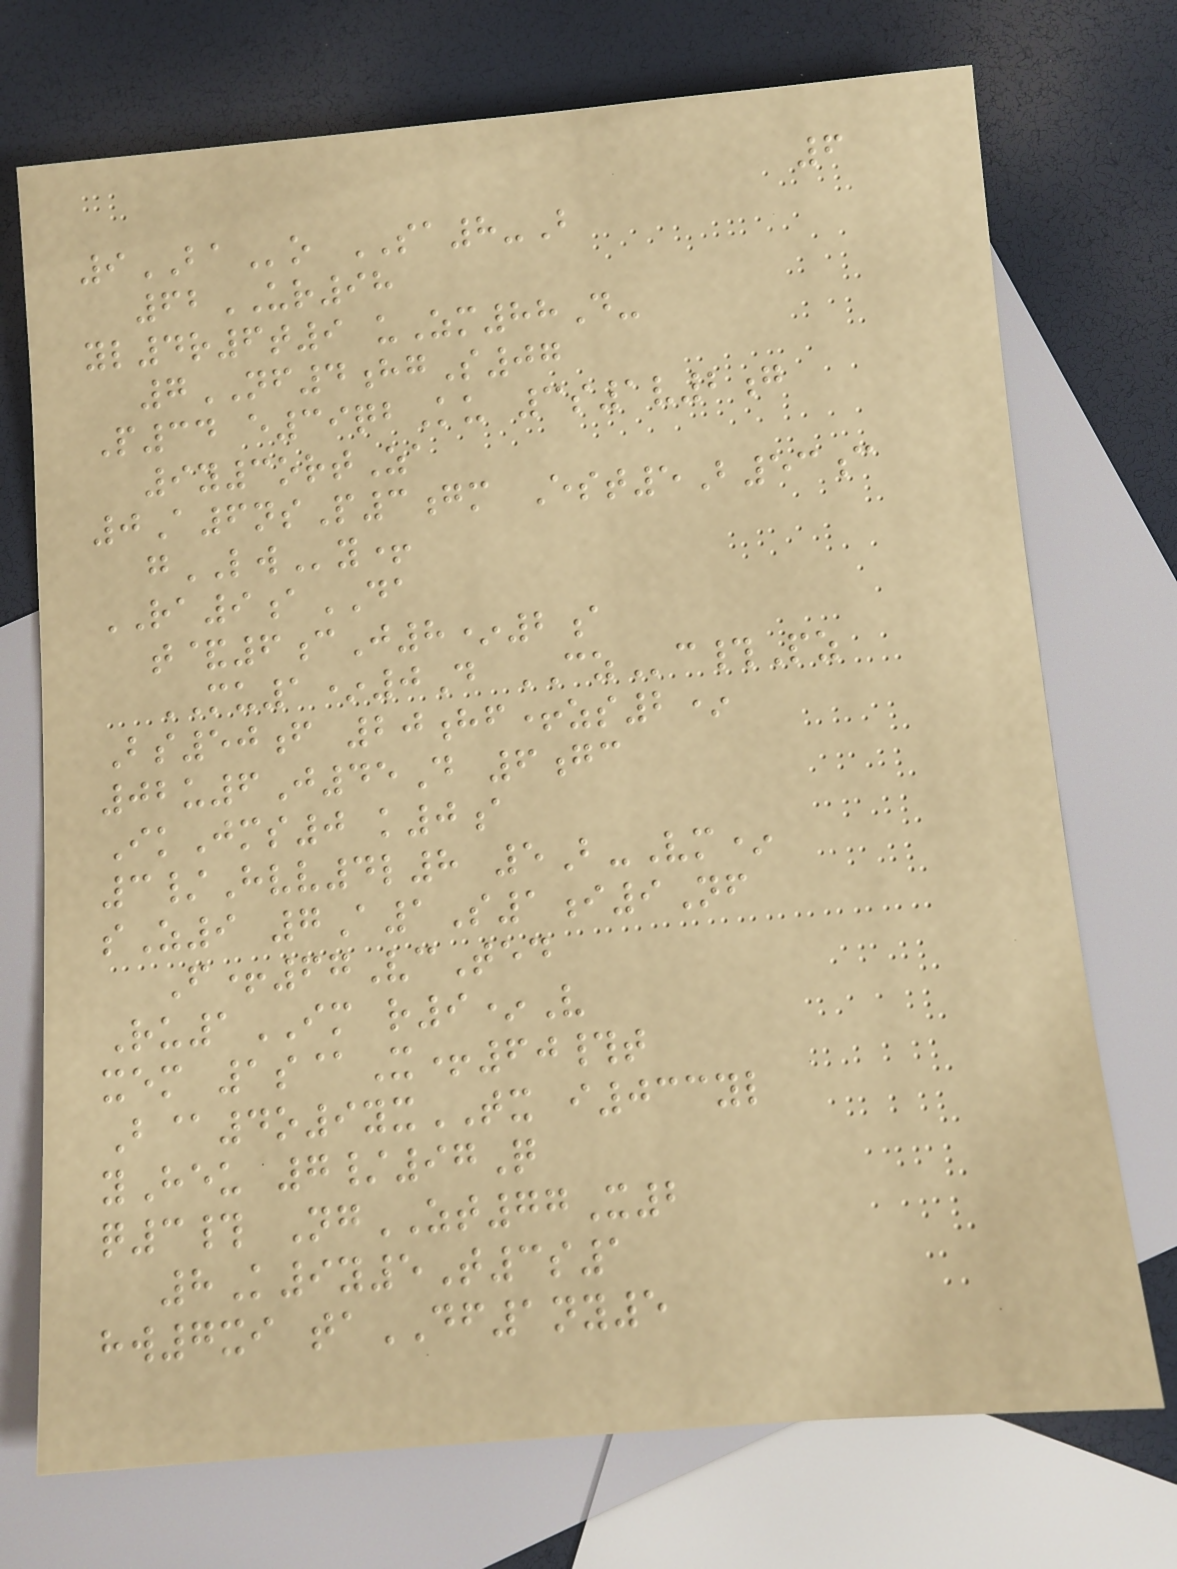6
9BAo SA8-B
62UR98
yl4r6t9 uZm88D-
7NF4hgS07
P34 e39qbKu 3s1v2g
9y3ortZa
0A6nsP3gm Est5B53c
gLWy+
RA9aDA
t&6cJ8*2a
MU1*0D CZc#Pz
Bs50f 20hf+zs2*
02u6J45D 6gc
IkJms0 k0a
3/Hvv4l8 5B-Vm*
sZ9 7A1S1i9Nf
F+67VcTed
Ru1IM r9*V
xem 1s@X+60#t
B@4o9yxTX i033yl
yHeu 7/97Q
q3# NgZT77X2
8K9y5T3s1
hw7xi taDF1ny5
